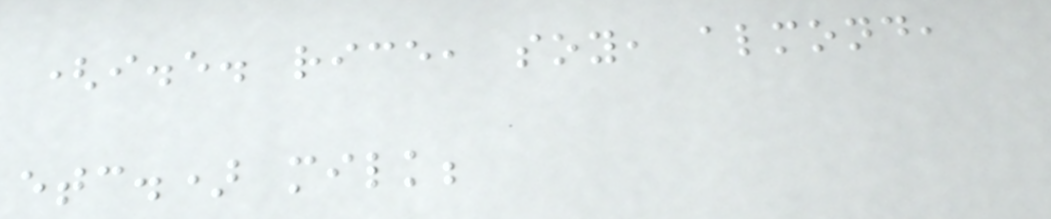(i.e. rice, soy, almond,
etc.) milk;
